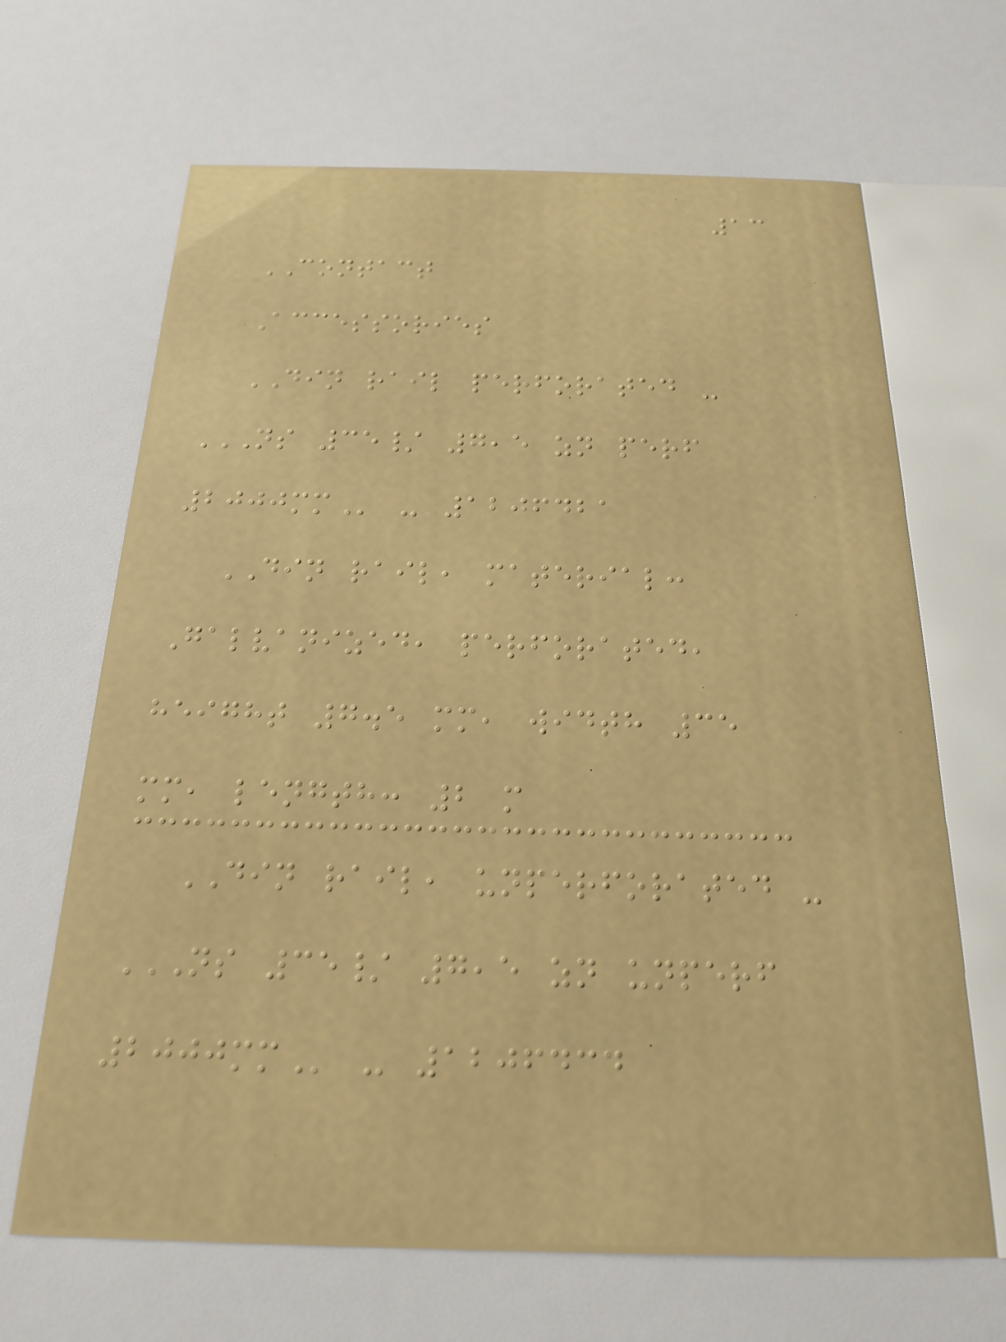13
CONTACT
Accessories
DIN rail perforated -
NS 35/ 7,5 ZN PERF
2000MM - 1206421
DIN rail, material:
Galvanized, perforated,
height 7.5 mm, width 35
mm, length: 2 m
DIN rail, unperforated -
NS 35/ 7,5 ZN UNPERF
2000MM - 1206434
